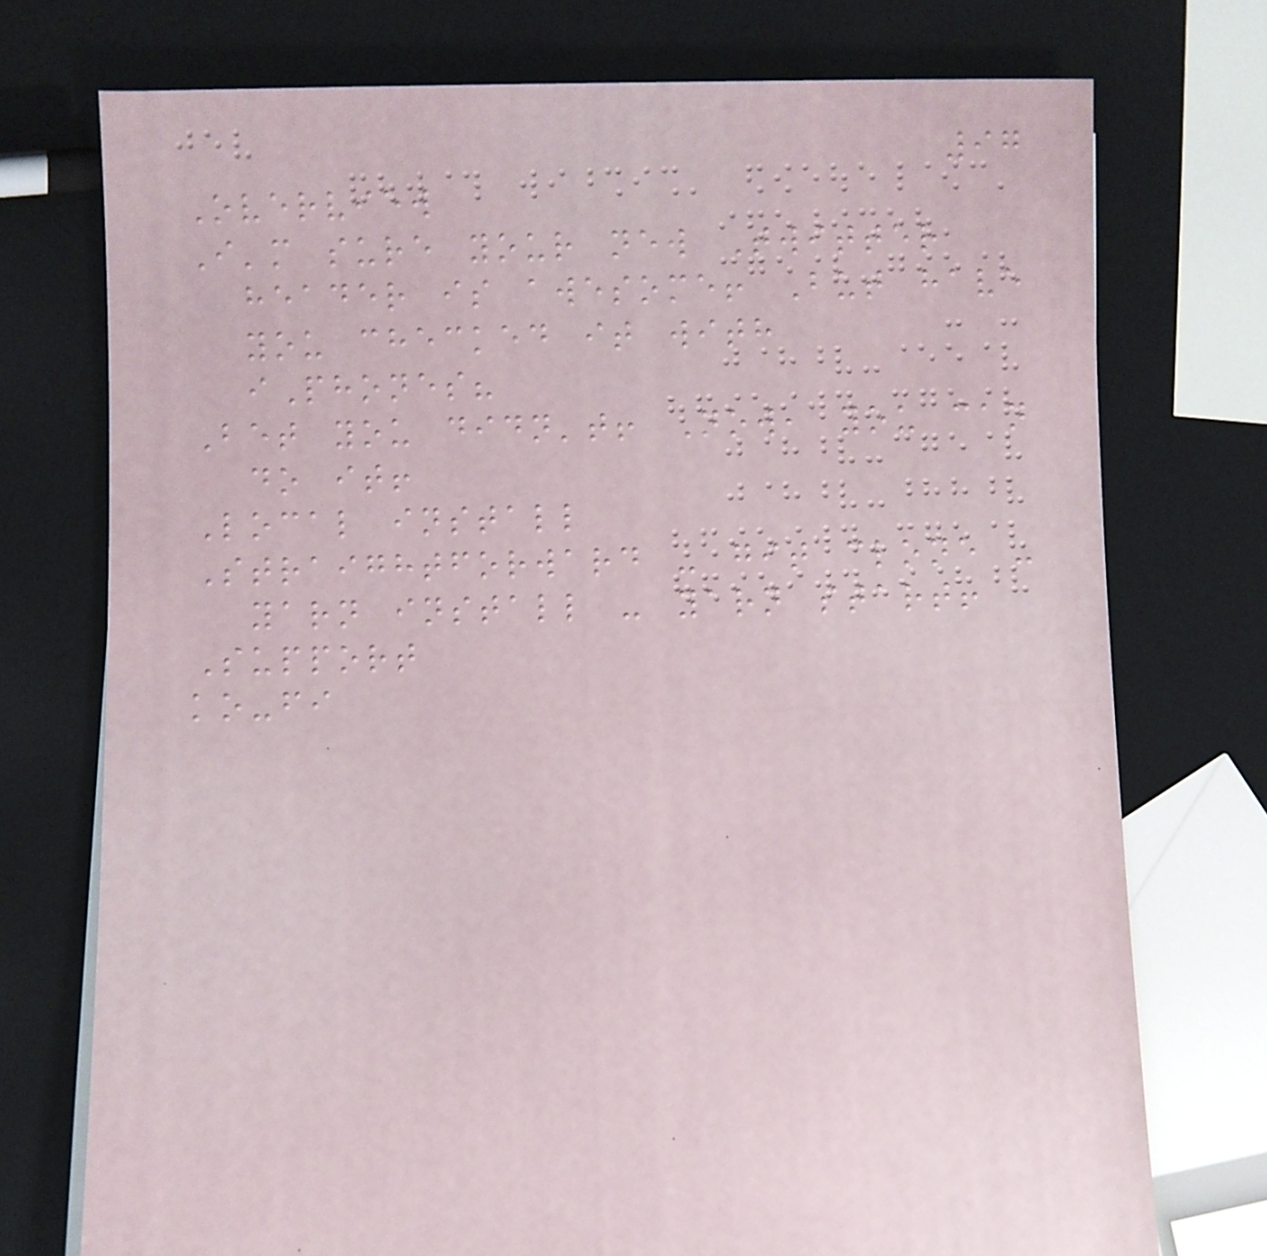97
Overview
I'm sure your new Twitter
header is awesome! But have
you checked it with
iPhones?
Bet you didn't! Now, you can
do it!
Local install
Straightforward - git clone -
yarn install - yarn start!
Support
ko-fi
